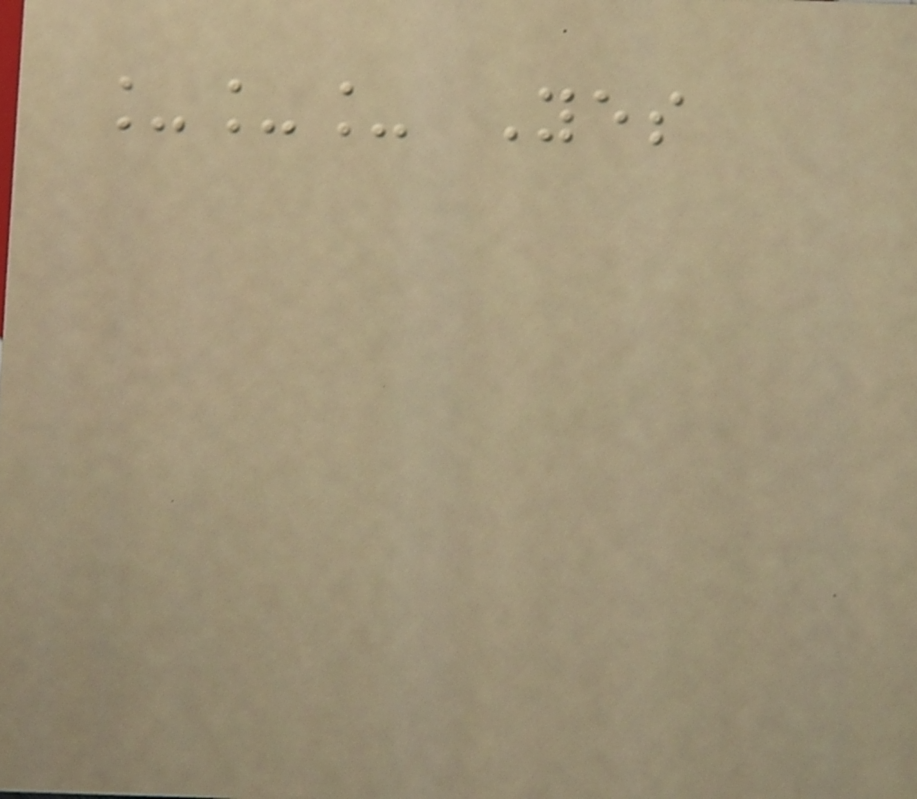___ Yes
